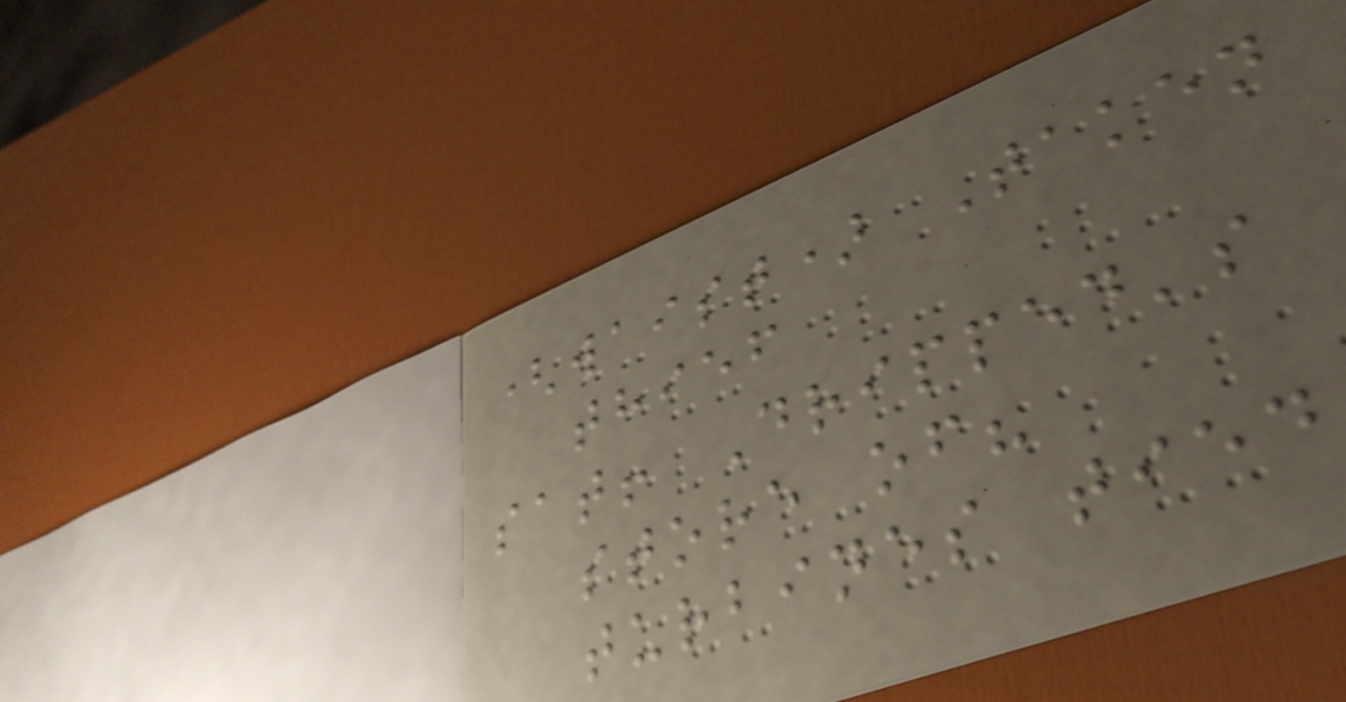(waist) Taken
thief
sat! Dripped's
store of?
turbines tied
